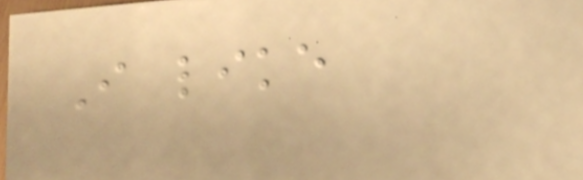I like
